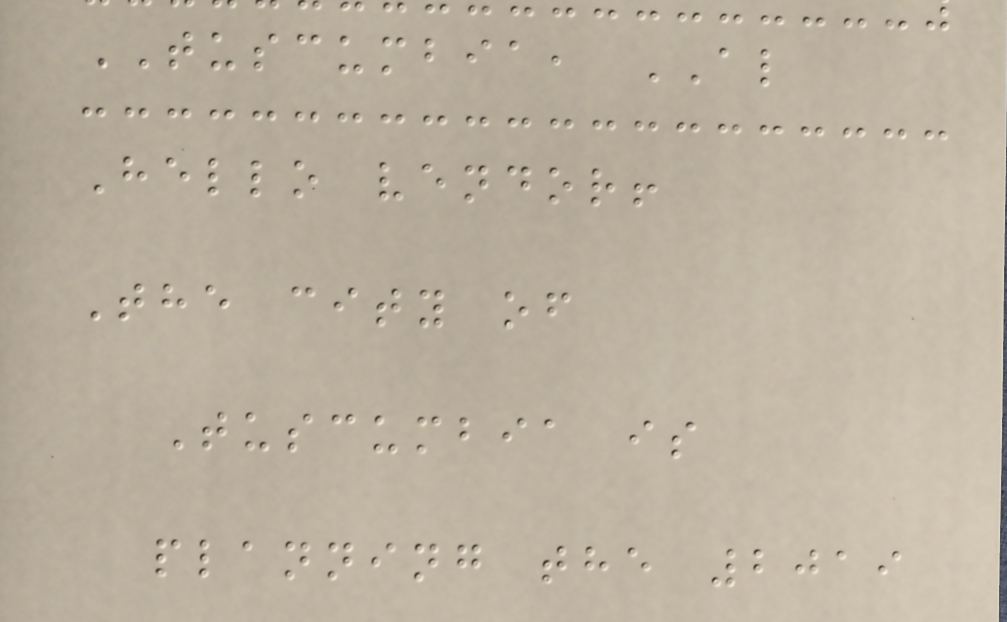TUSCUMBIA, AL
Hello vendor!
The city of
Tuscumbia is
planning the 2019
